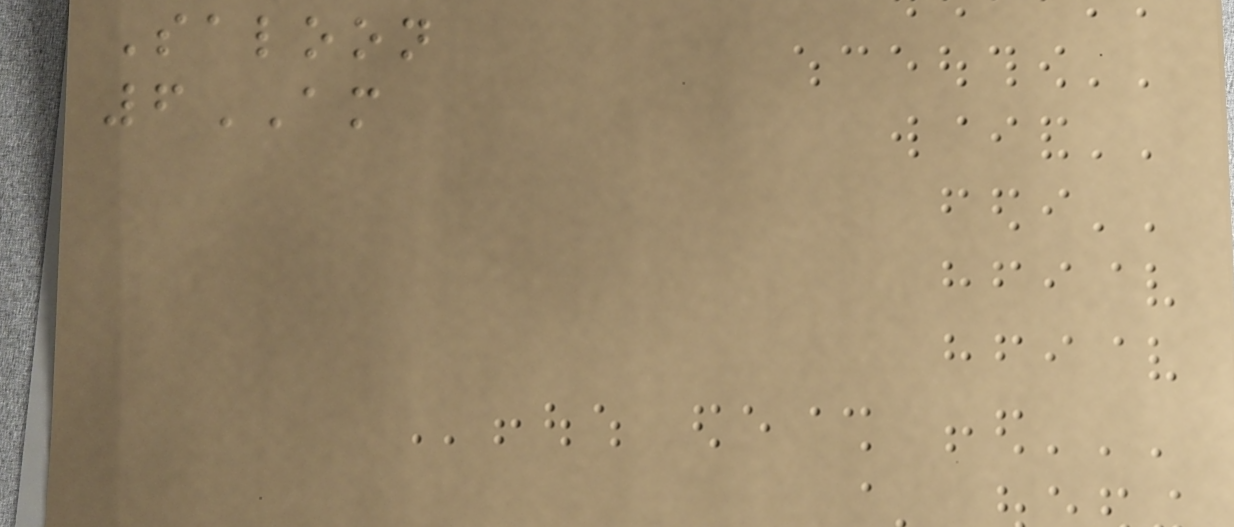Saloon
6AM
